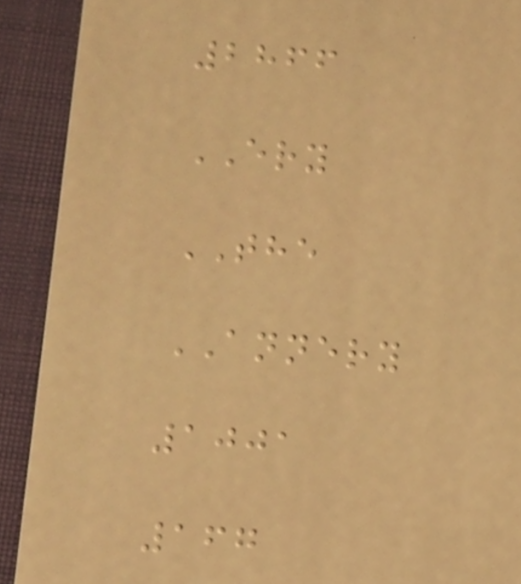2866
ERY
THE
ANNERY
1001
167
